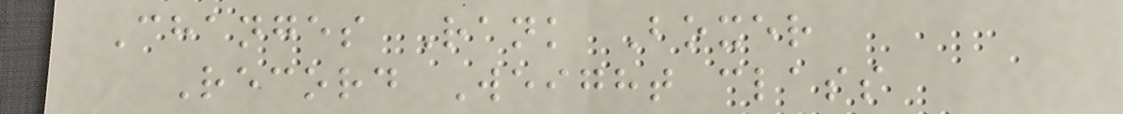Changes Rank Boxer
Record Weight class
